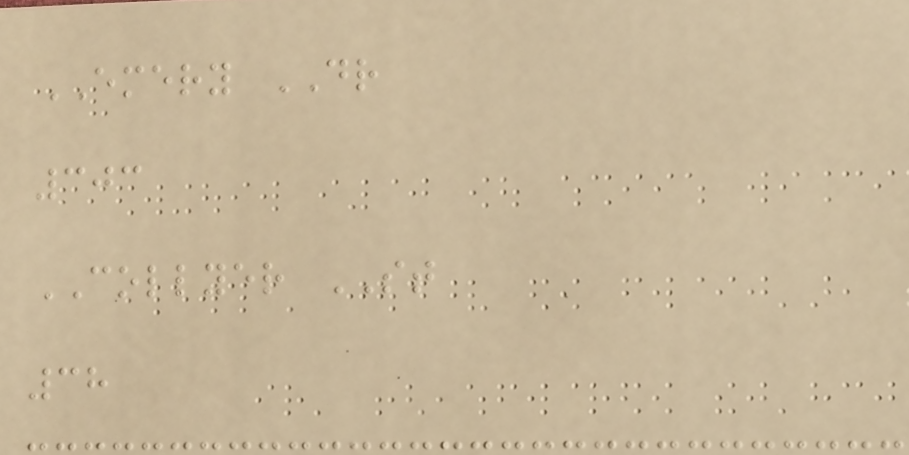EMERY DR
303
COLLYER ST
38
